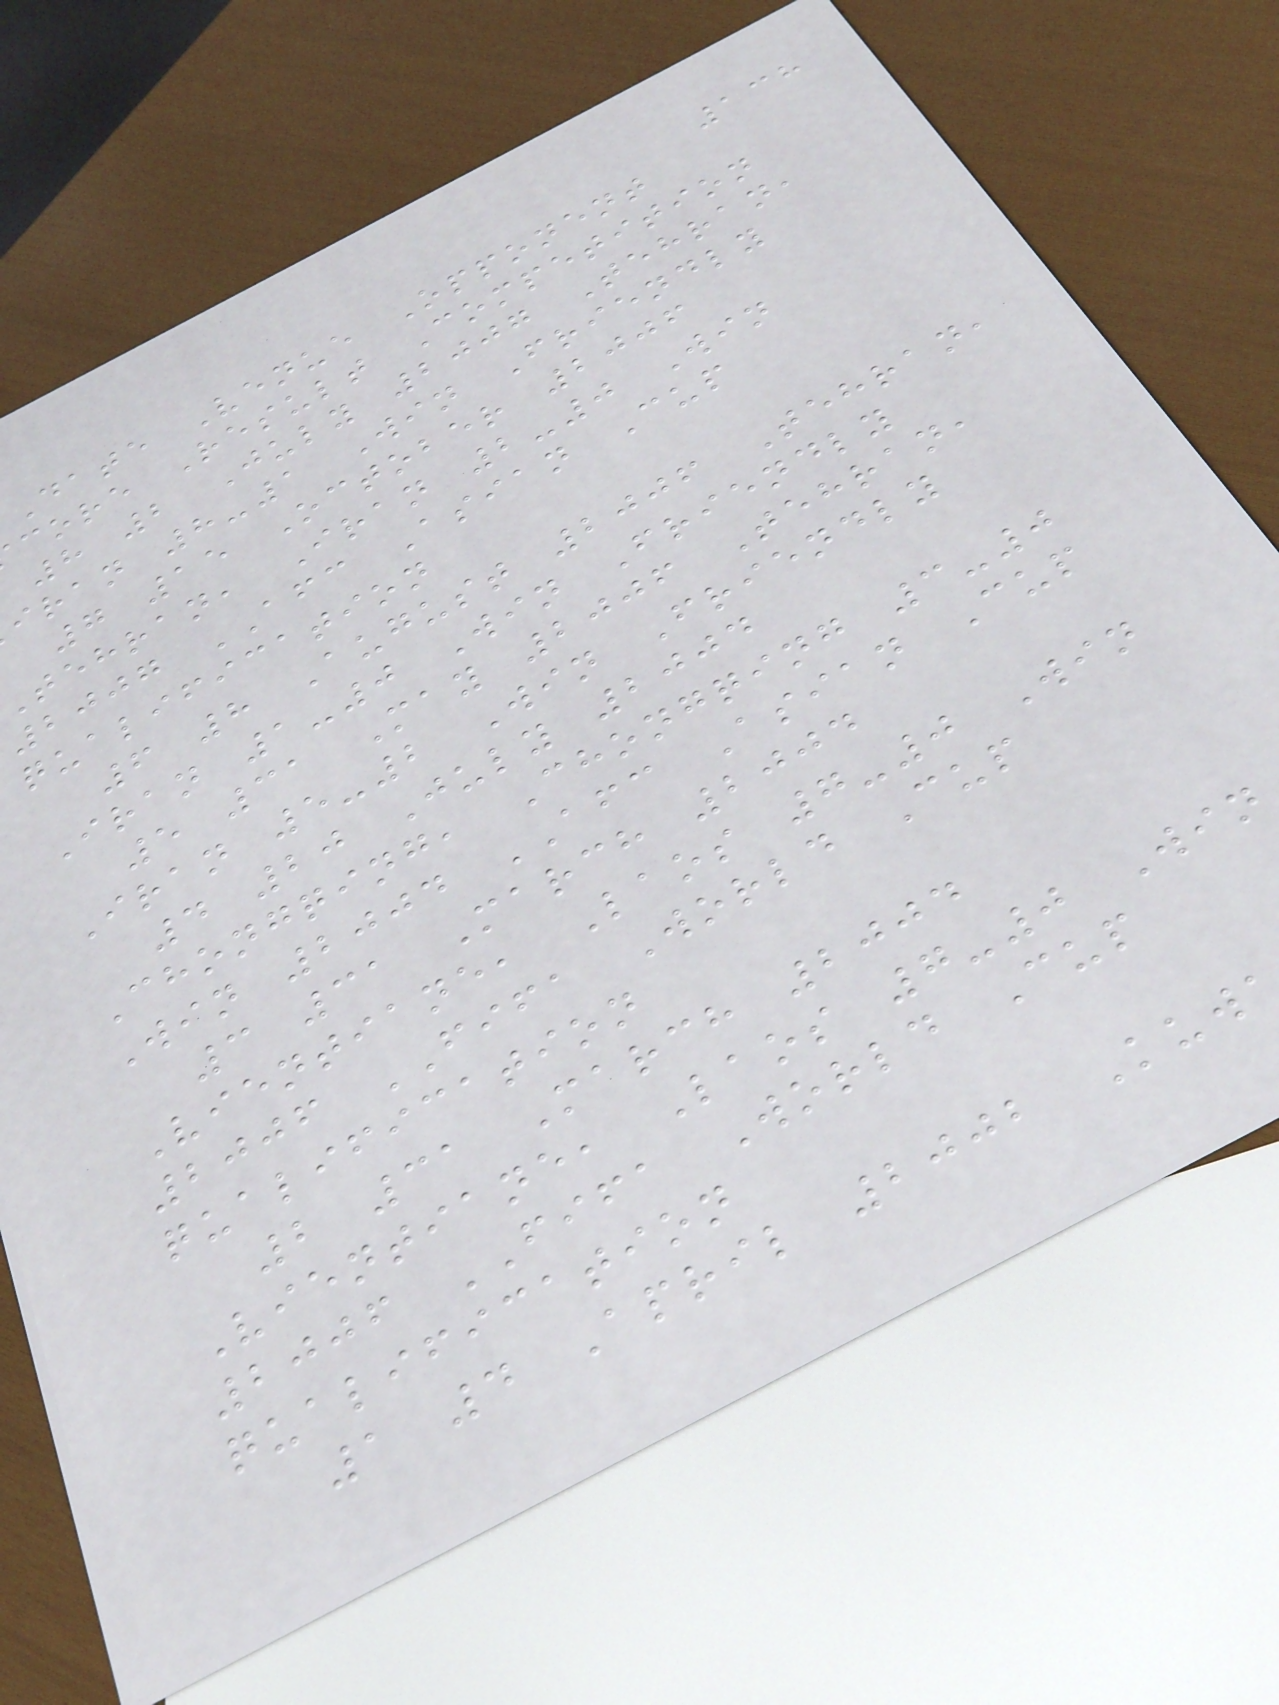138
Date Venue Opponent
core Result Competition
8 2 July 2007 Tehran,
iran 8-1 Win Friendly
7 15 October 2006
tehran, Iran 2-0 Win
2007 AFC Asian Cup
qualification
6 8 August 2006 Tehran,
Iran 1-0 Win Friendly
5 31 May 2006 Tehran,
Iran 5-2 Win Friendly
4 20 July 2004
Chongqing, Chongqing 3-0
Win 2004 AFC Asian Cup
3 31 March 2004
Vientiane, Laos 7-0 Win
2006 FIFA World Cup
qualification
2 31 March 2004
Vientiane, Laos 7-0 Win
2006 FIFA World Cup
qualification
1 4 April 2002 Kuw
